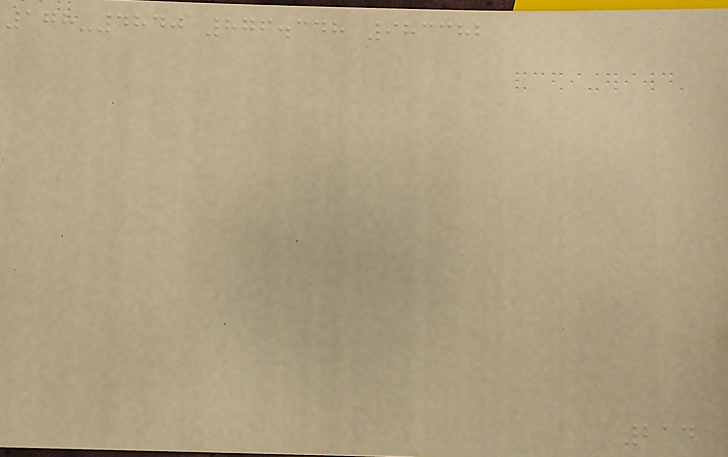178-4840 876.348 983382
214
